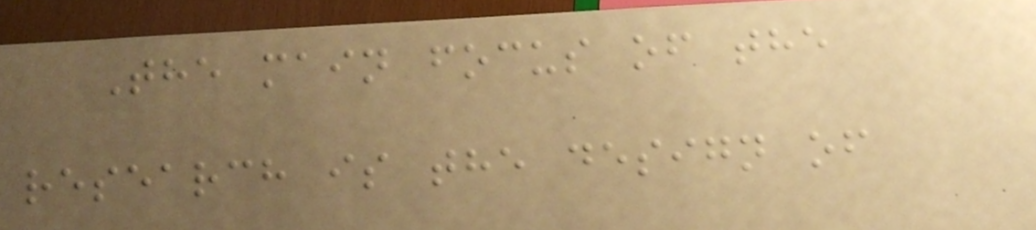The main focus of the
research is the design of
